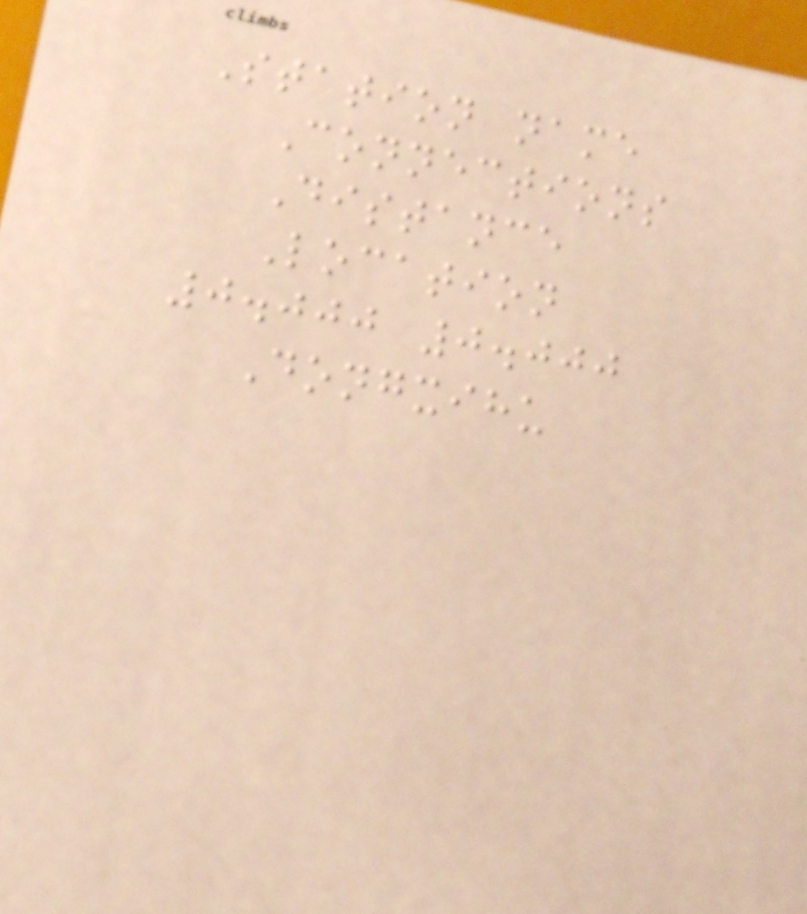Station name
Connections
Distance
Location
0.000 0.000
Dongxihu
